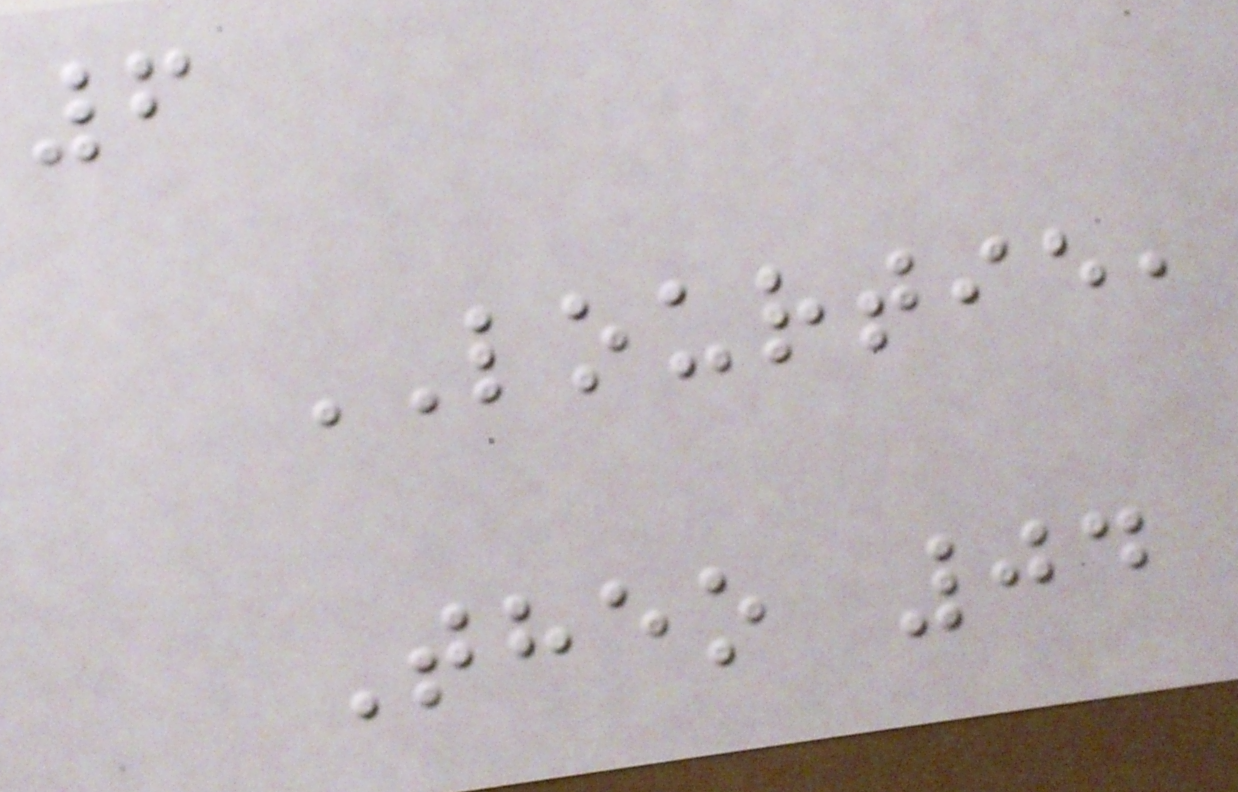6
LOURTIE,
Theo 04
